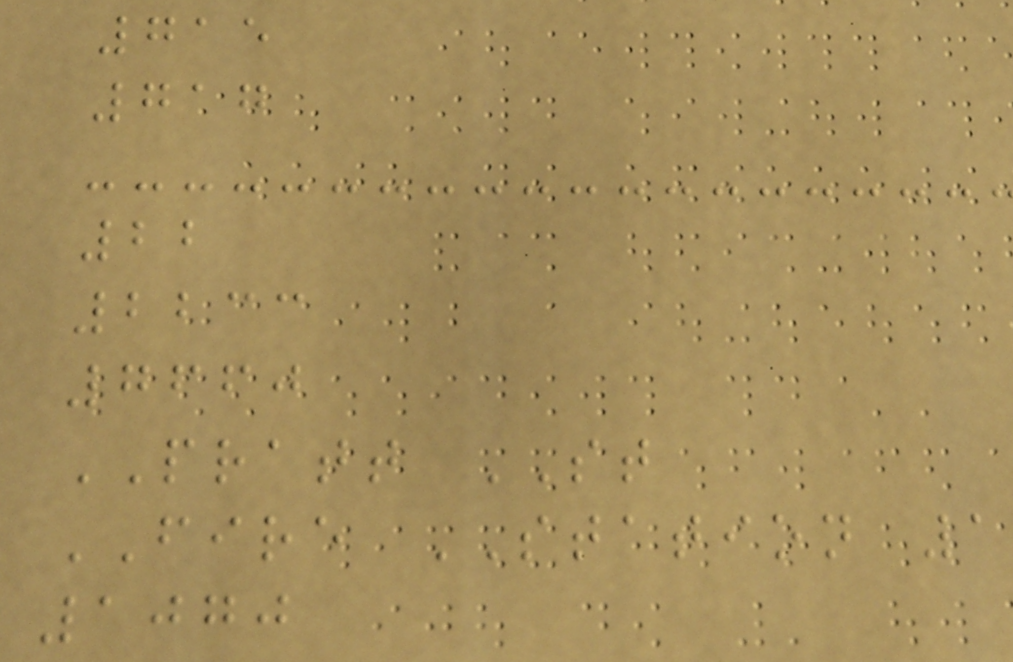715
717
22
2233
7660
PRATT ST
FIRE STATION 1
1070
